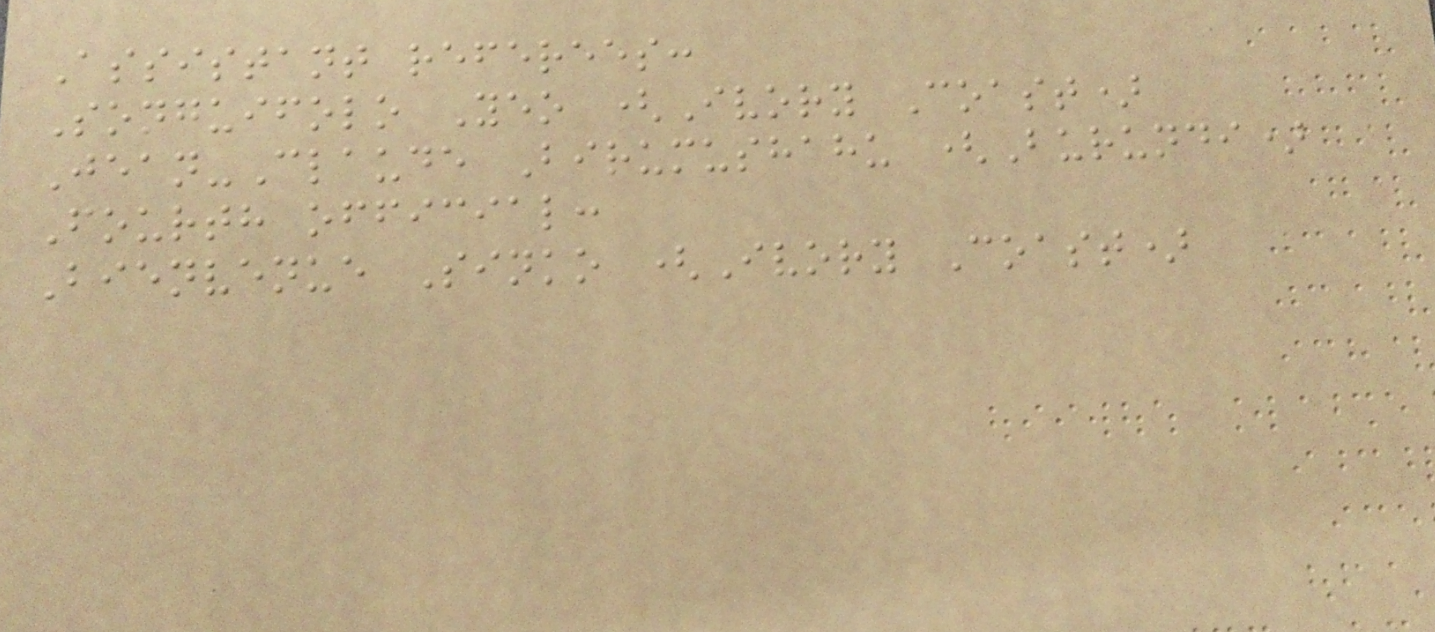Assistant referees:
Songuifolo Yeo (Ivory Coast)
Jean-Claude Birumushahu (Burundi)
Fourth official:
Bienvenue Sinko (Ivory Coast)
